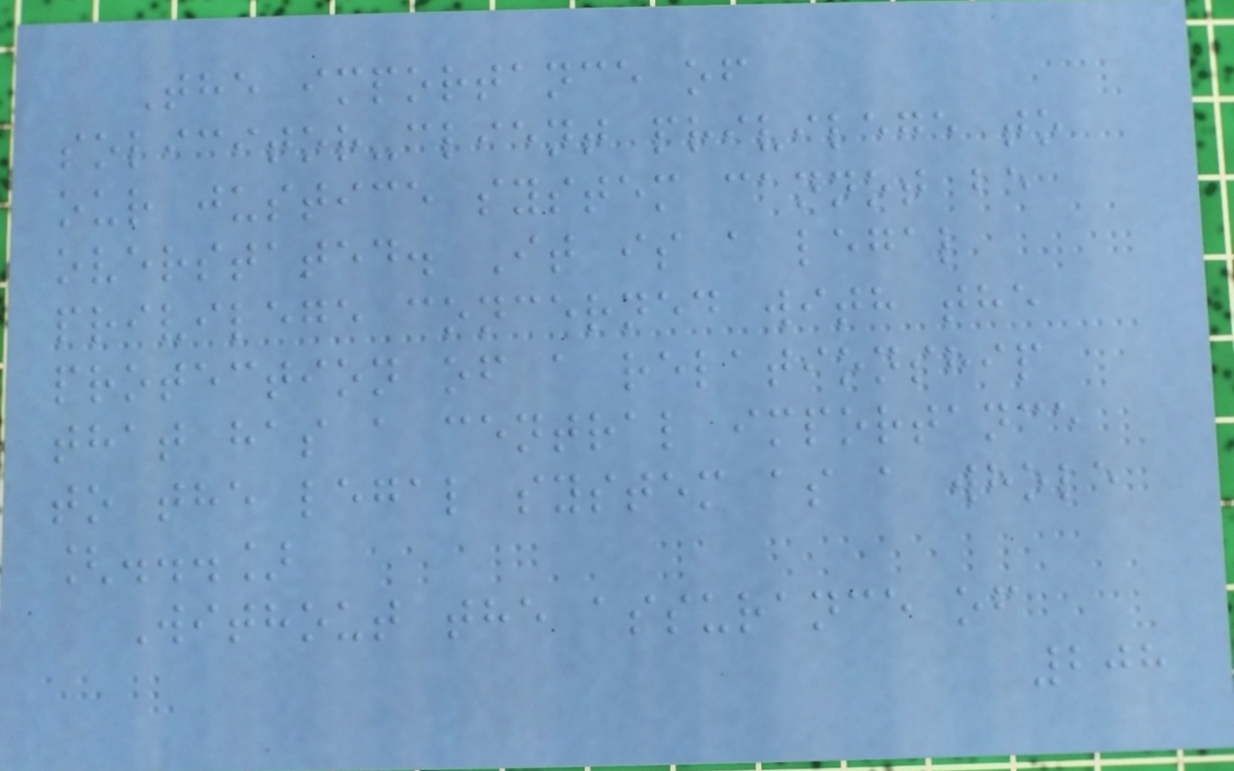The importance of
solicitor-client privilege to
our justice system cannot be
overstated. It is a legal
privilege concerned with the
protection of a relationship
that has a central importance
to the legal system as a whole
[...]
Without the assurance of
208
